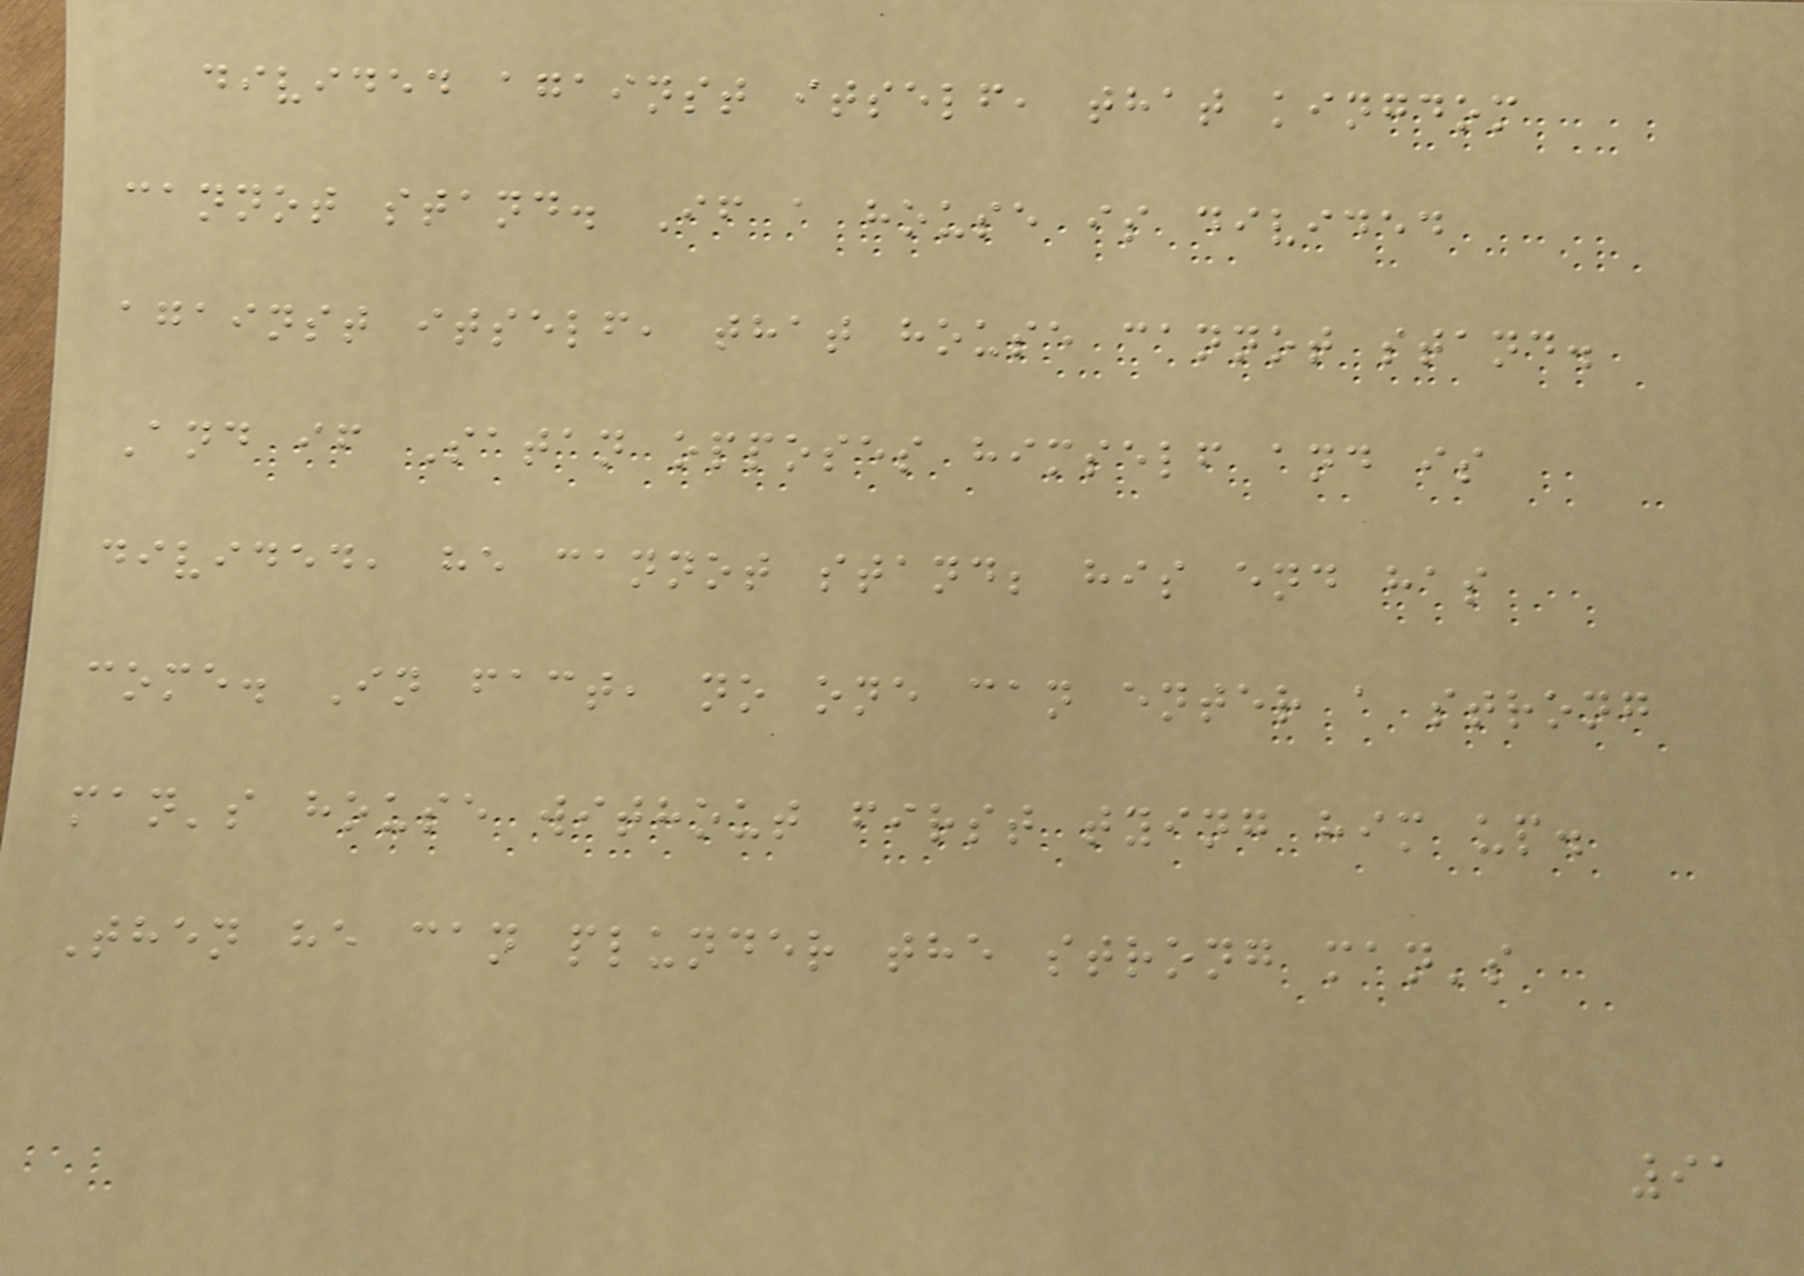divided against itself, that kingdom
cannot stand. If a house is divided
against itself, that house cannot stand.
And if Satan opposes himself and is
divided, he cannot stand; his end has
come. In fact, no one can enter a strong
man's house without first tying him up.
Then he can plunder the strong man's
91
